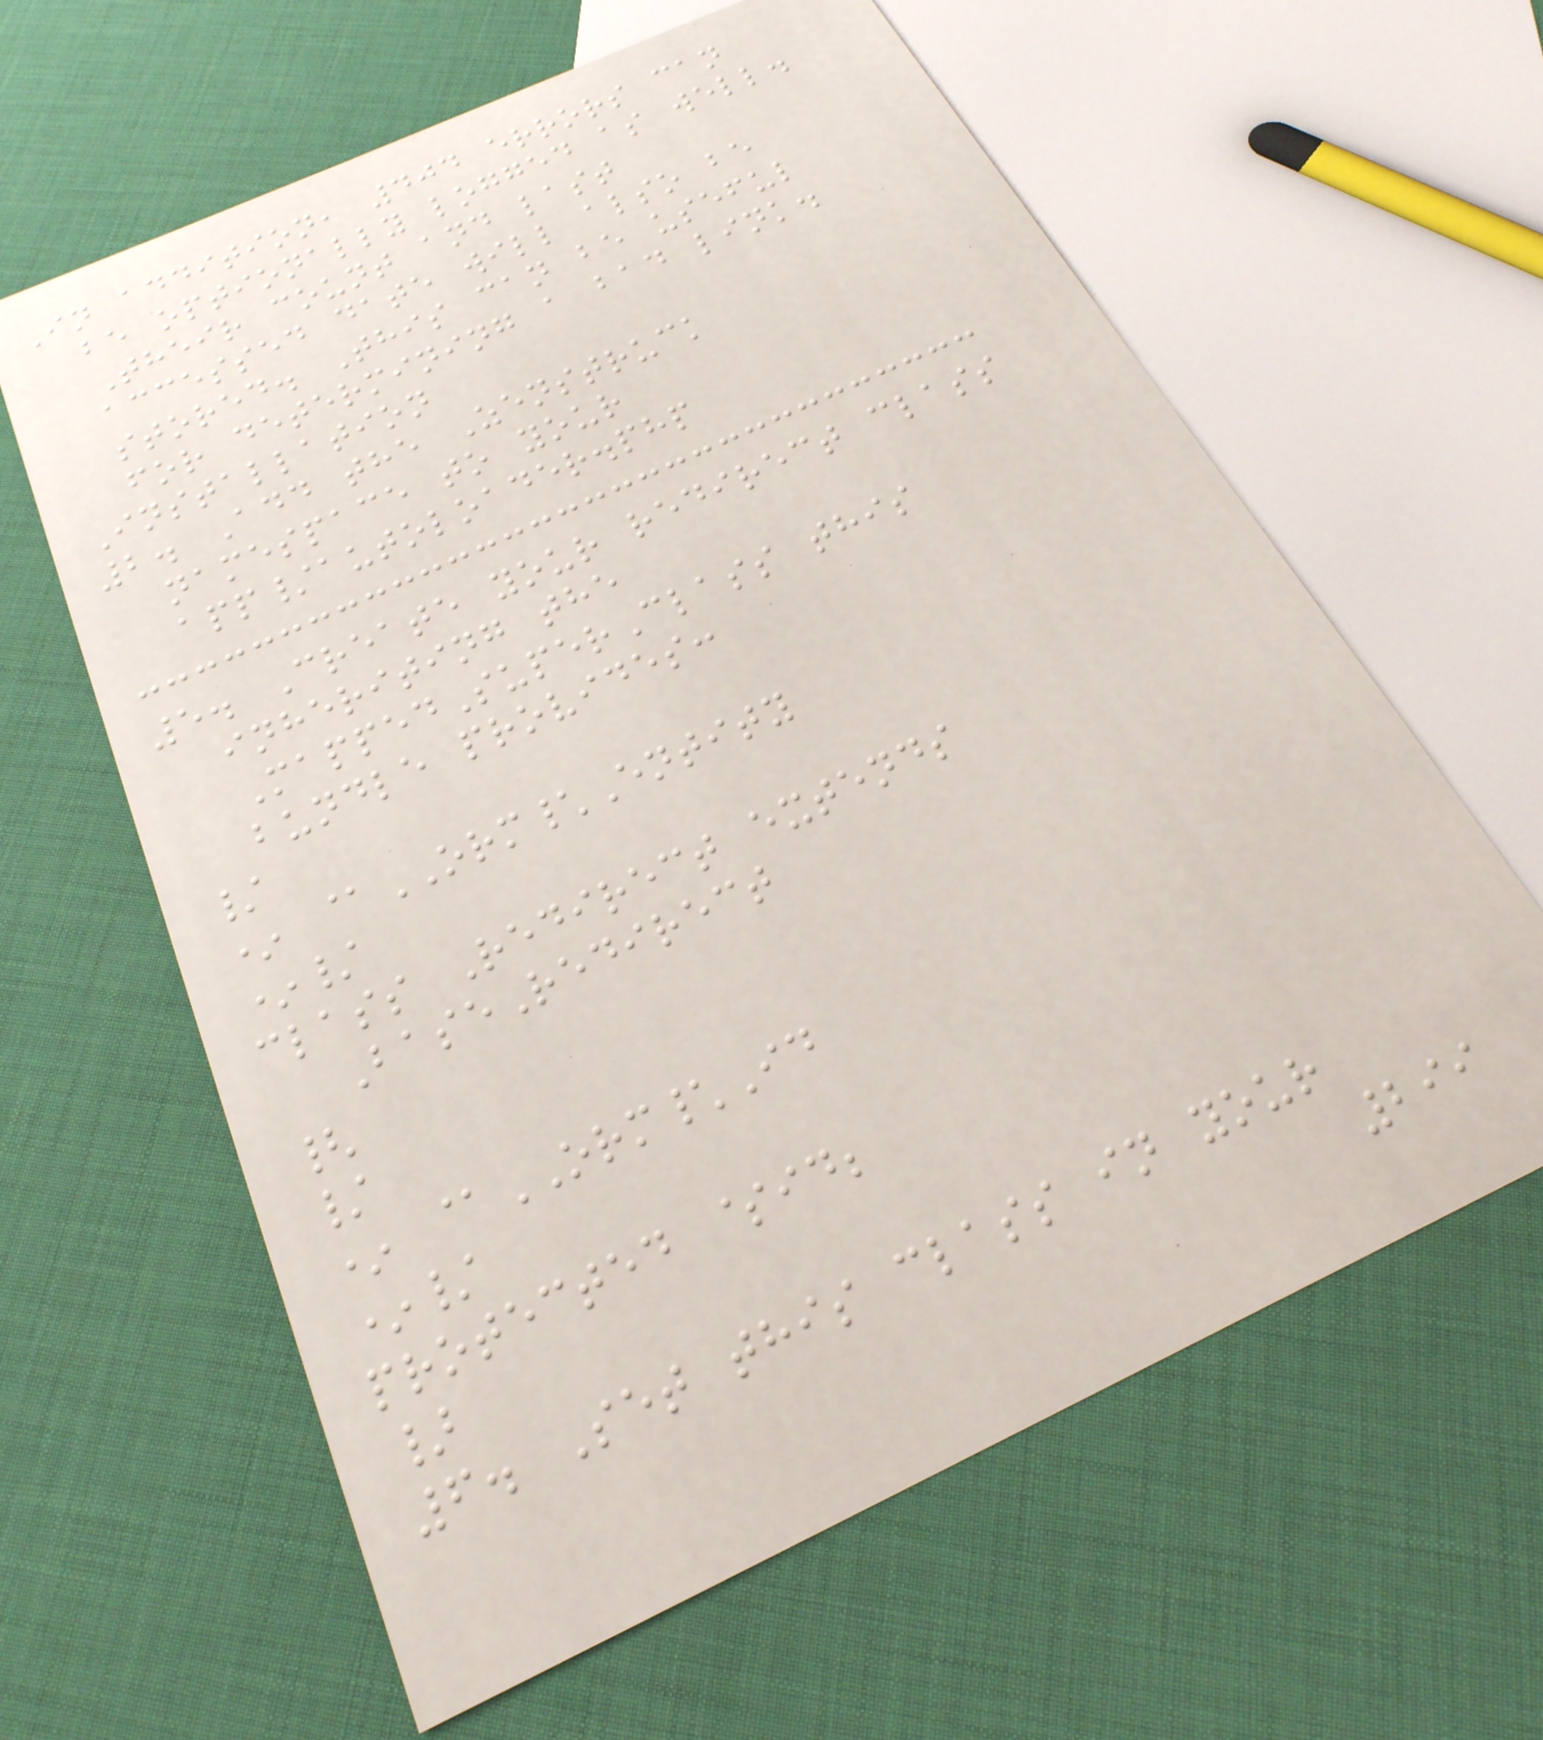In addition, 404 errors can
be optionally logged as well.
Their count and last
accessed date will also be
stored. This can be useful
for determining a bad link.
Installation
2. Add the Zenstruck
namespace to your
app/autoloader.php
5. Create your redirect class
inheriting the
MappedSuperClass this
bundle provides:
/
* @ORM\Entity
*/
class Redirect extends
BaseRedirect
{
/
* @ORM\Id
*/
protected $id;
}
6. Set this class in your
299
